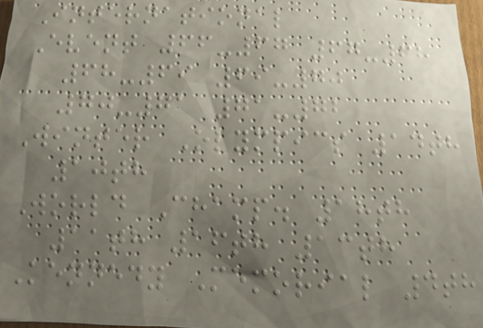International
Event 66-67 67-68
68-69 69-70
70-71 71-72
Winter Olympics 14th
10th
World Champ. 18th
11th 16th 13th
Kennedy Memorial 4th
